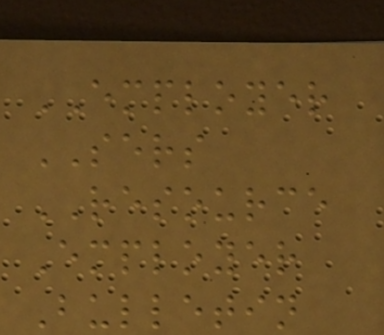EMPLOYER
SERS
RESOURCE
Employer
Bulletin
